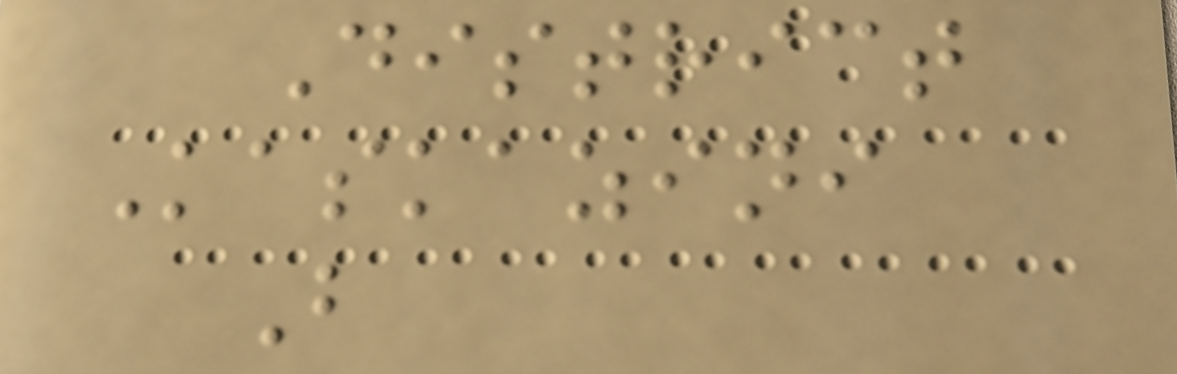District
Kaskazini
B
